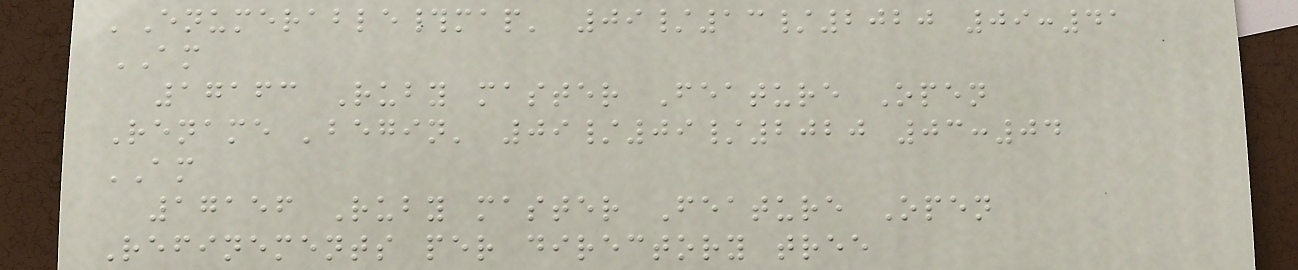'Enumerable#map' 09/13/2020 09:41
AM
17163 Ruby master Feature Open
Rename 'begin' 09/09/2020 03:04
AM
17156 Ruby master Feature Open
Refinements per directory tree
